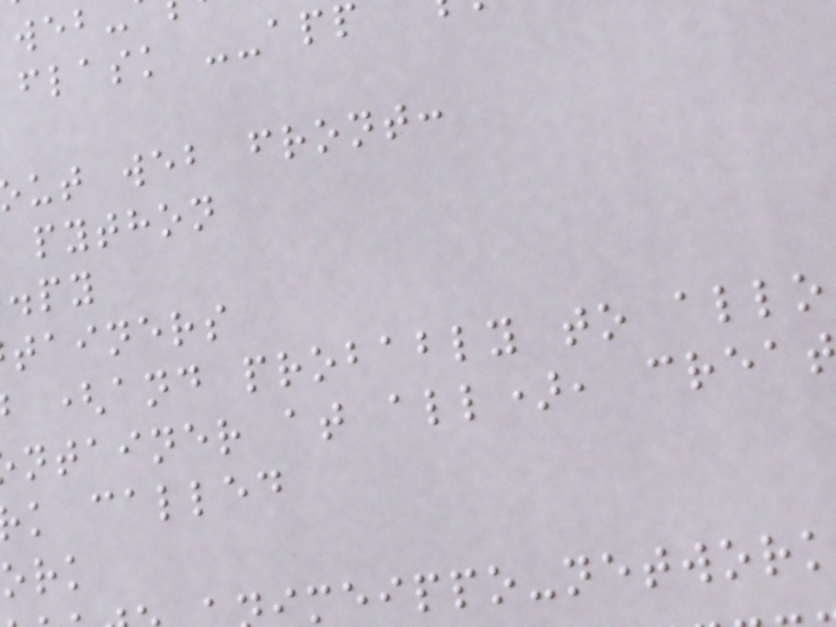flask --app
ut web front:
python
tainers
(and probably to allo
ntainer at all), crea
k called
meippo-network
